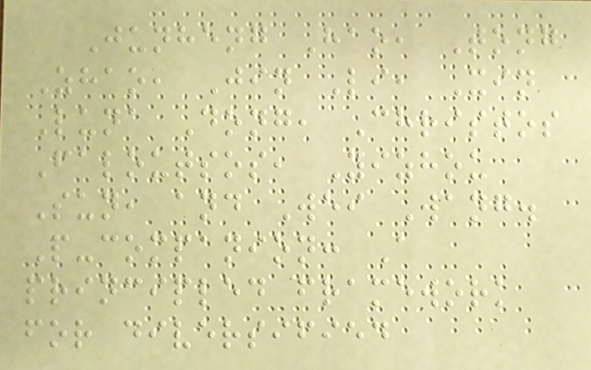Junheng Hao, Tong
Zhao, Jin Li, Xin
Luna Dong, Christos
Faloutsos, Yizhou
Sun, and Wei Wang.
P-companion: A
principled framework
for diversified
